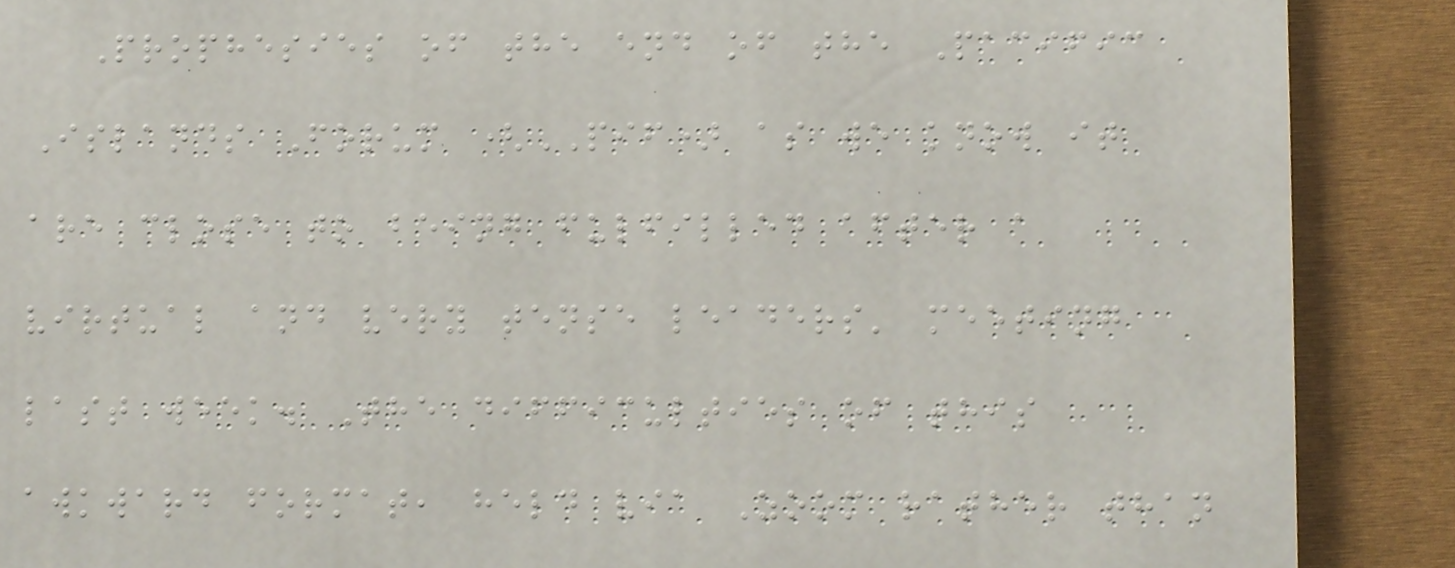Prophesies of the end of the Pacific
Islands Forum (PIF) as we know it
are close to being fulfilled after a
virtual and very tense leaders' meeting
last week. The difficulties of this
awkward format, held via Zoom rather than
